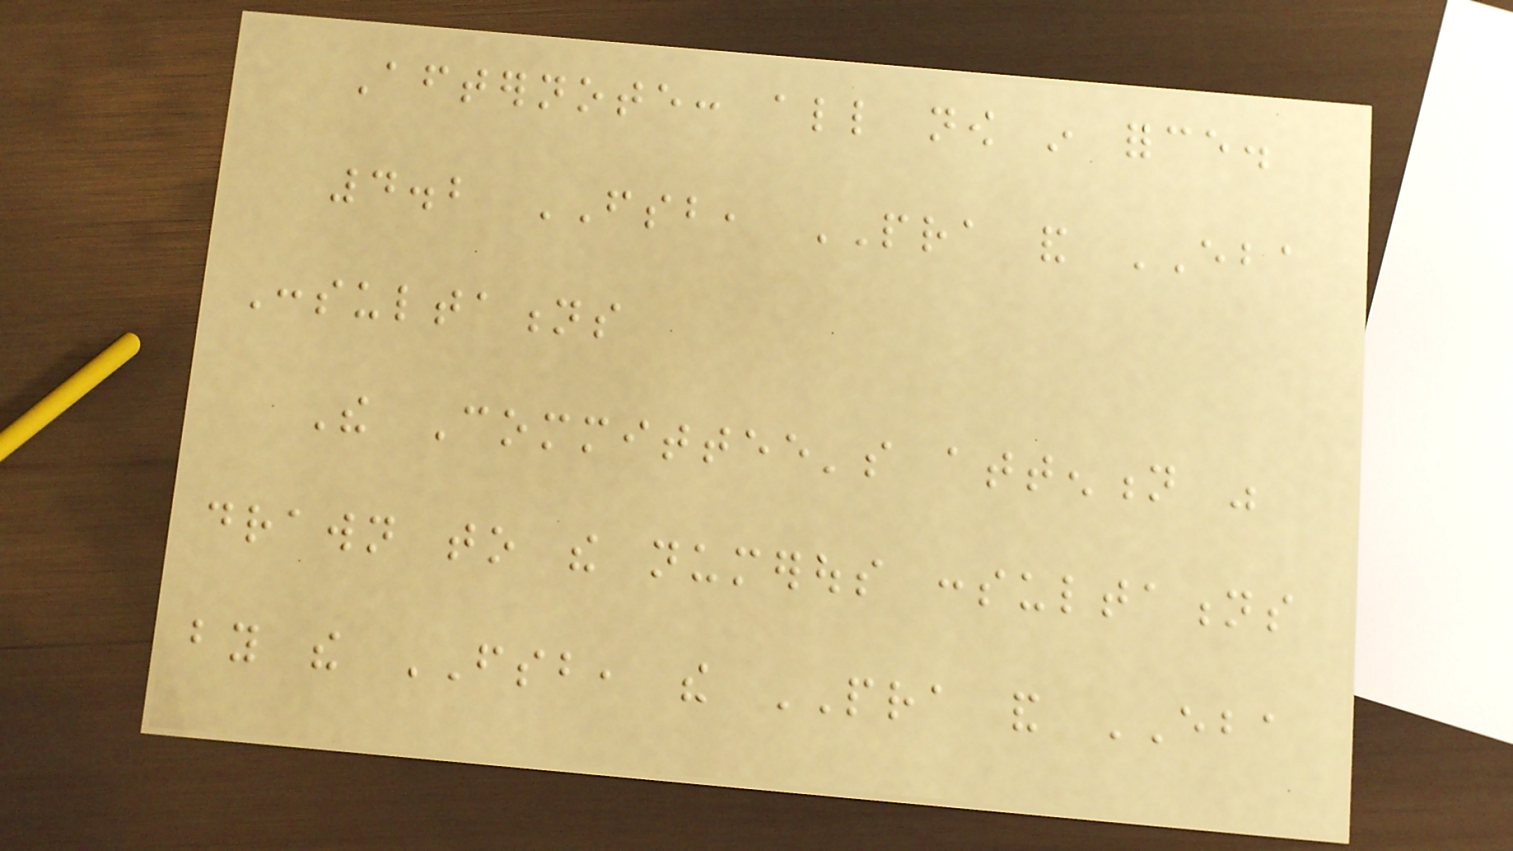Afternote: all now in force.
4.2 FSB, PRA and EBA
Consultations
The Committee's attention was
drawn to the numerous consultations
by the FSB, the PRA and EBA
